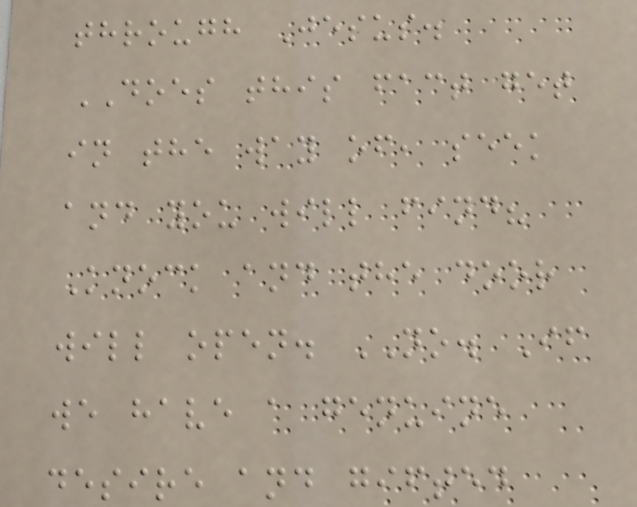through Jesus.
DOES this fact get
in the way of, seek
and you will find?
Knock and the door
will open. NO. If
we have a genuine
desire and gifted
